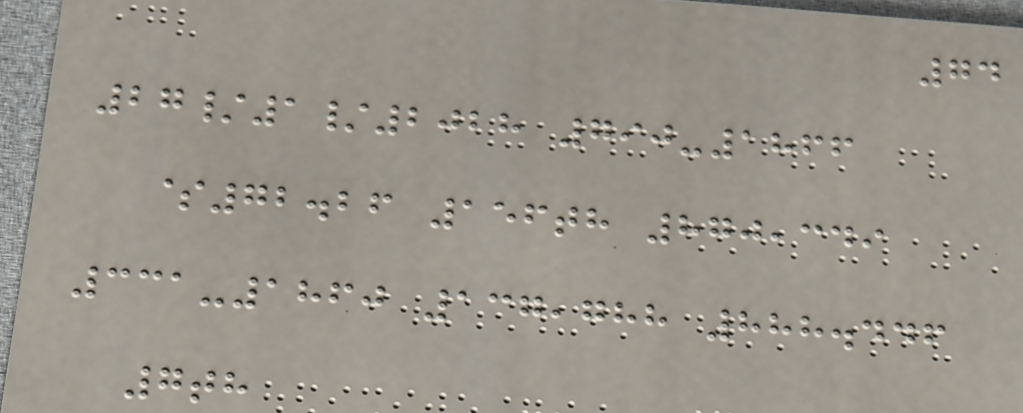74
27/1/2028 790-1866
$72.26 156th 870,349
331-1860 137,788 888.446
7th
